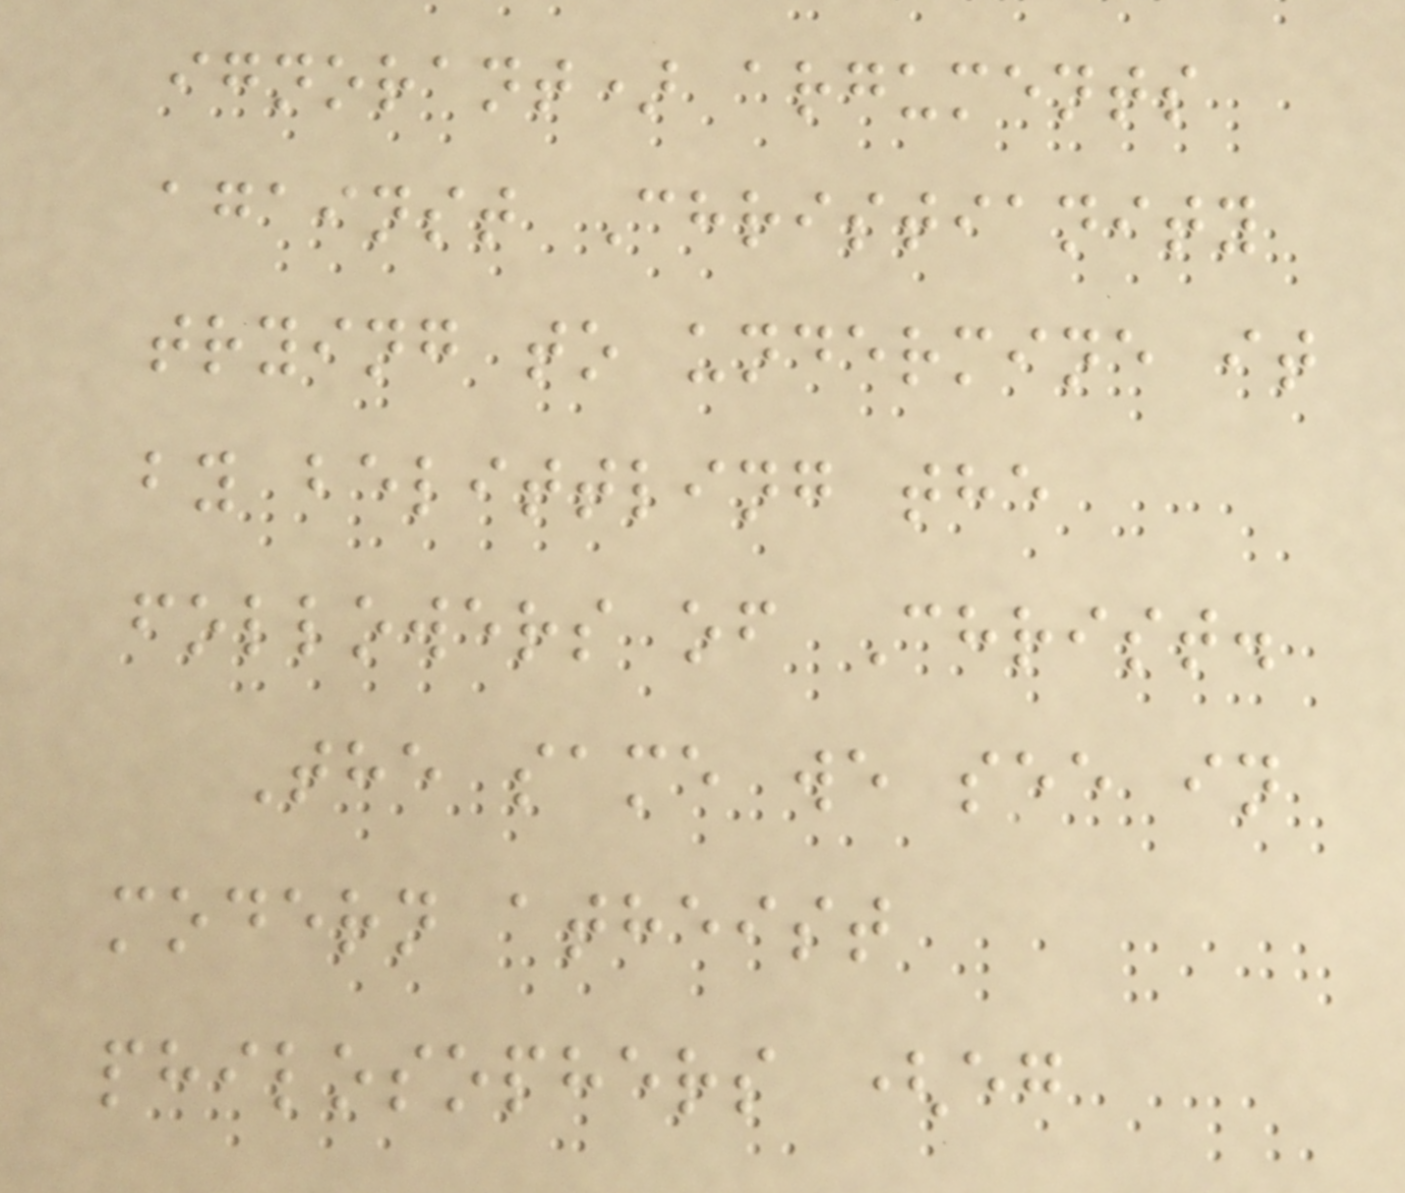ignorant) arguments
against Christianity
trying to undermine it
by belittling the
followers of Christ.
The same we see in
modern atheist
philosophers (eg
